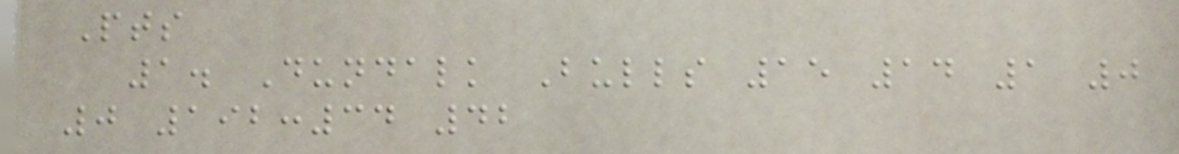Pts
1. Dundalk Bulls 15 14 1 0
0 192:34 42
